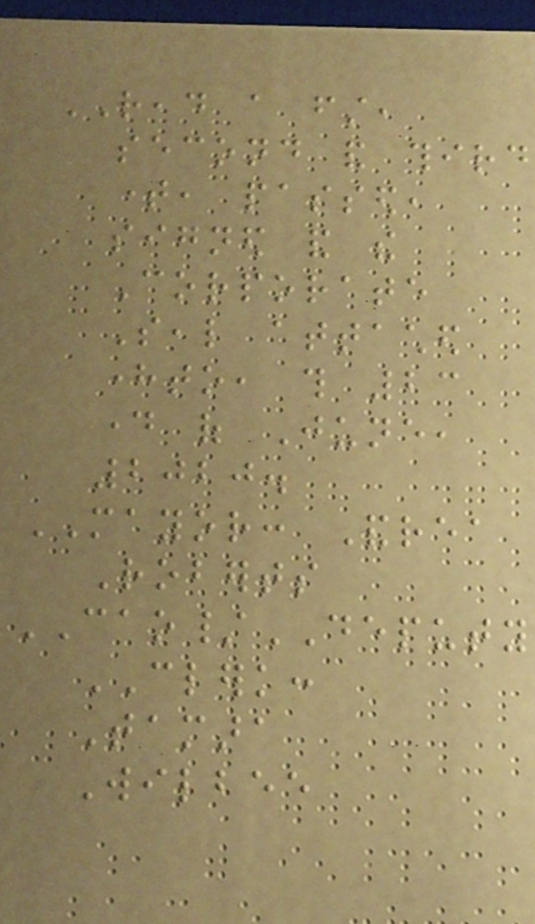READ a first,
second and third
time, passed,
signed and the
Corporate
Seal attached
hereto, this 23
day of June,
2020.
MAYOR: Andrea
Roberts
CAO/DEPUTY
CLERK:
Tamara
Wilbee
